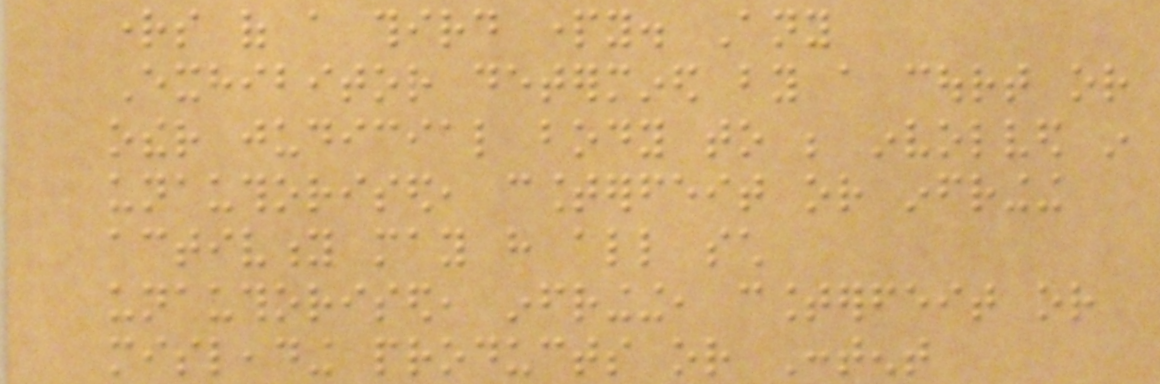rights of a third party. Any
Exhibitor determined by a court or
other judicial body to be involved in
unauthorised, counterfeit or infringing
activity may have all such
unauthorised, infringing, counterfeit or
misleading products or Content
